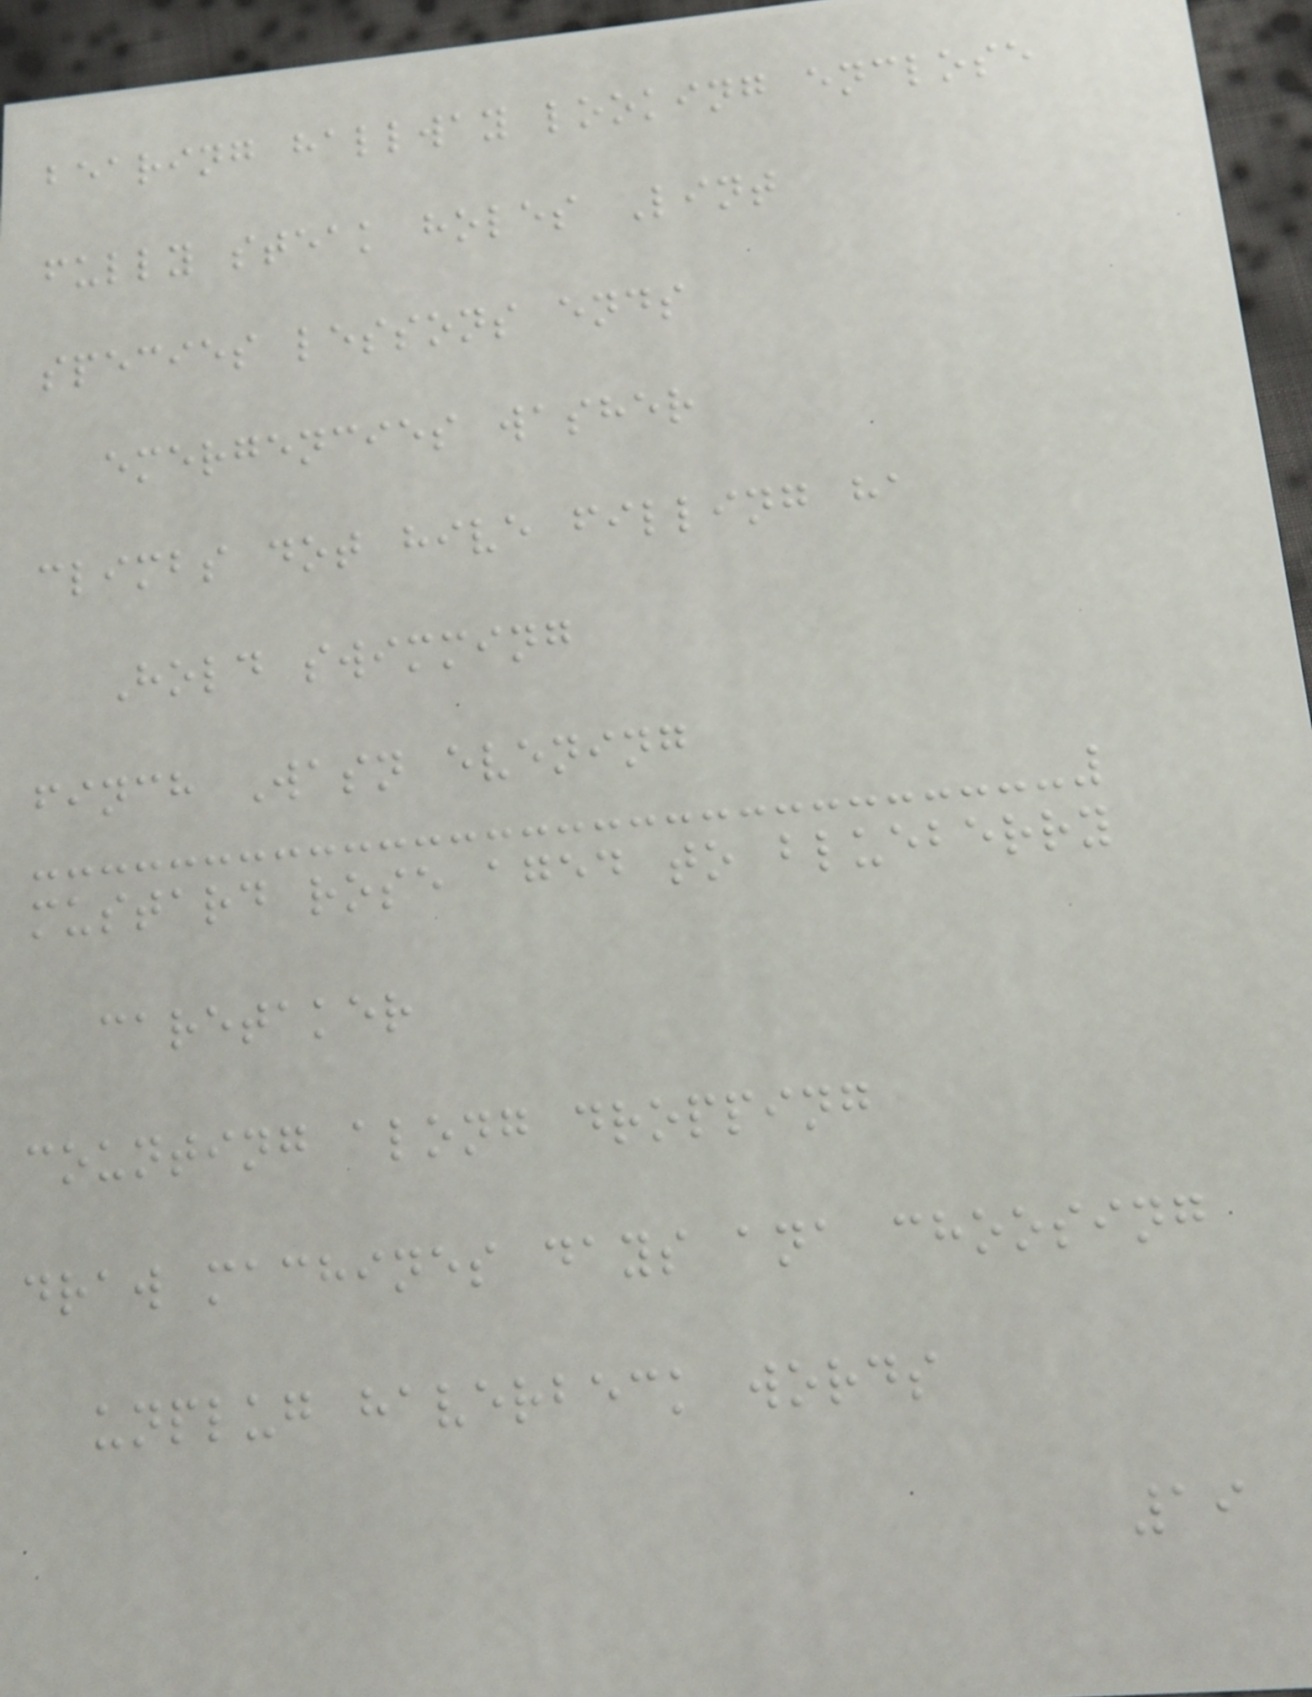bearing hallway looking enclose
fully steak holes Lint
species lessons ends
emergencies washer
climbs dot hive filling ha
Hold swimming
finch Wasn evening
mustard rose aged to blueberry
caretaker
counting along dropping
draw machines days ana choosing
unplug haverbeck words
19
